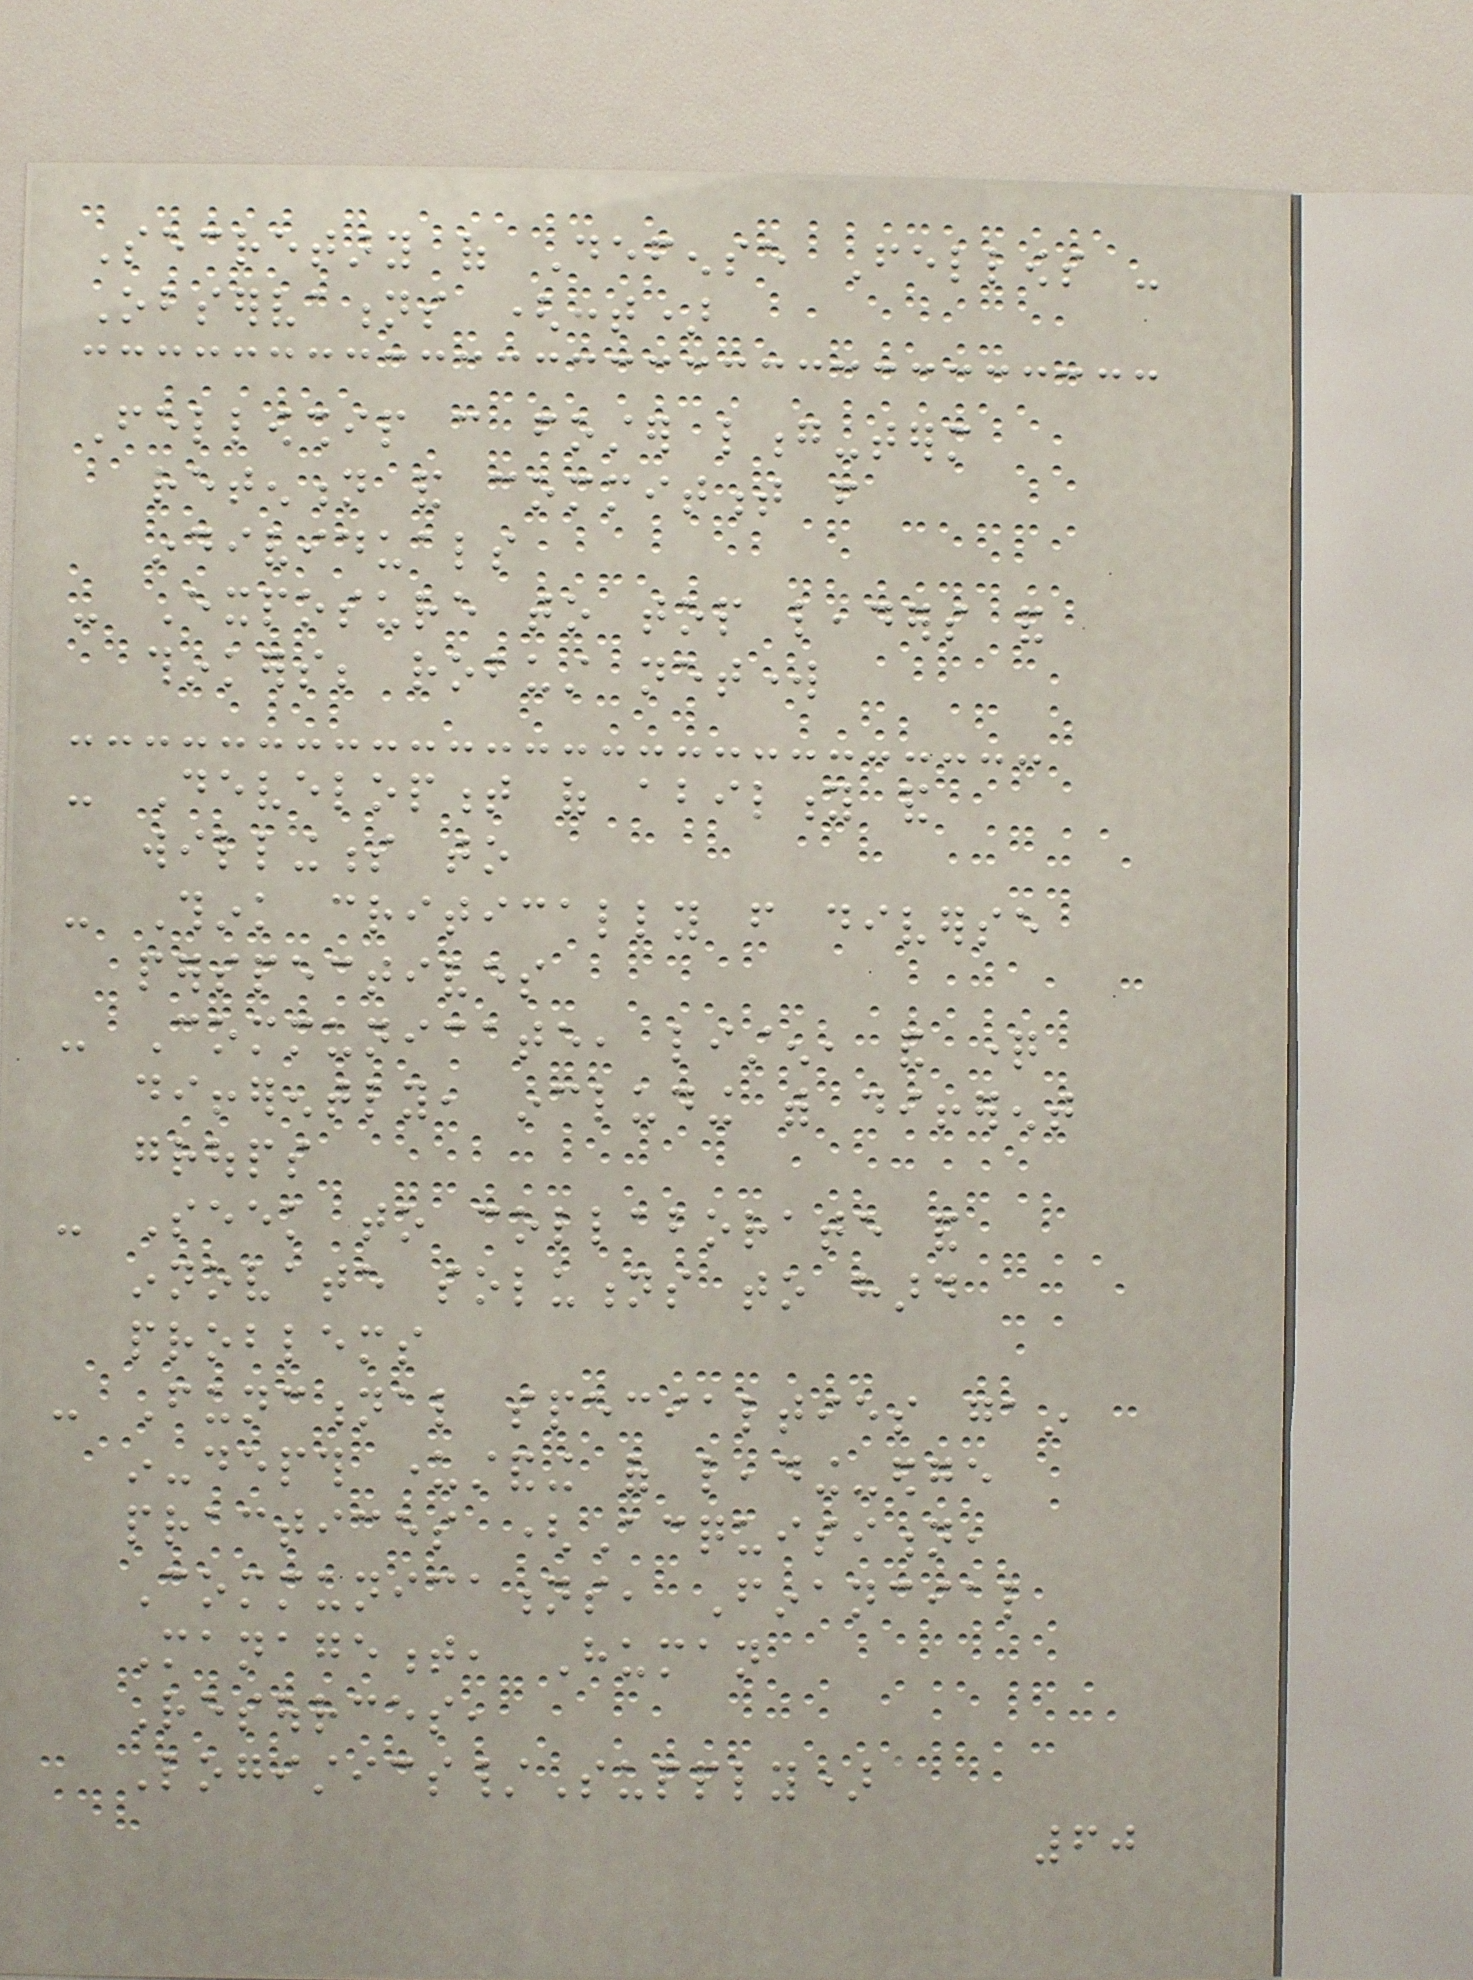Secretary of Defense Fellows -
Observations (cont)
Fellowship can foster long-term
retention and commitment from
individuals
- Exposure to top leaders and
thinkers; robust network
- Development of ability and
willingness to
- Think critically from diverse
perspectives
- Communicate, listen, and question
differently, including with different
groups
- Seek to collaborate and
innovate solutions to hard
problems
- Functional specialties gain
in-depth understanding of leading-edge
practices (Acquisition,
Communications, Financial
Management, Human
Resources,
Logistics/Supply)
60
